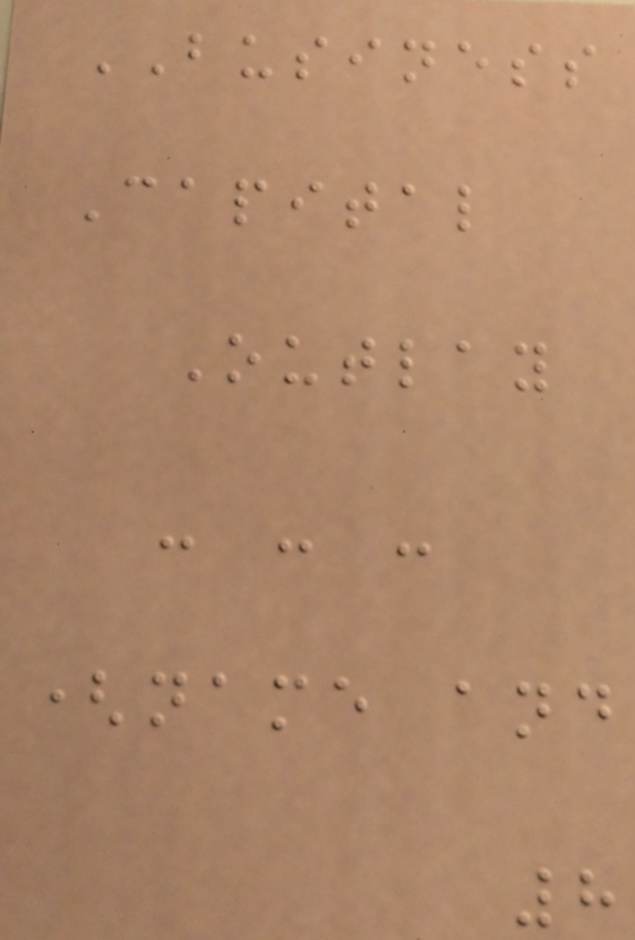BUSINESS
Capital
Outlay
- - -
(name and
8
